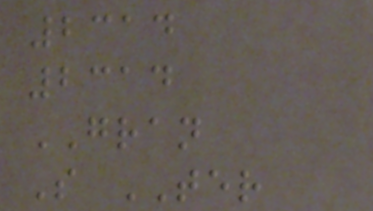2314
2314
GRAN
S TER
